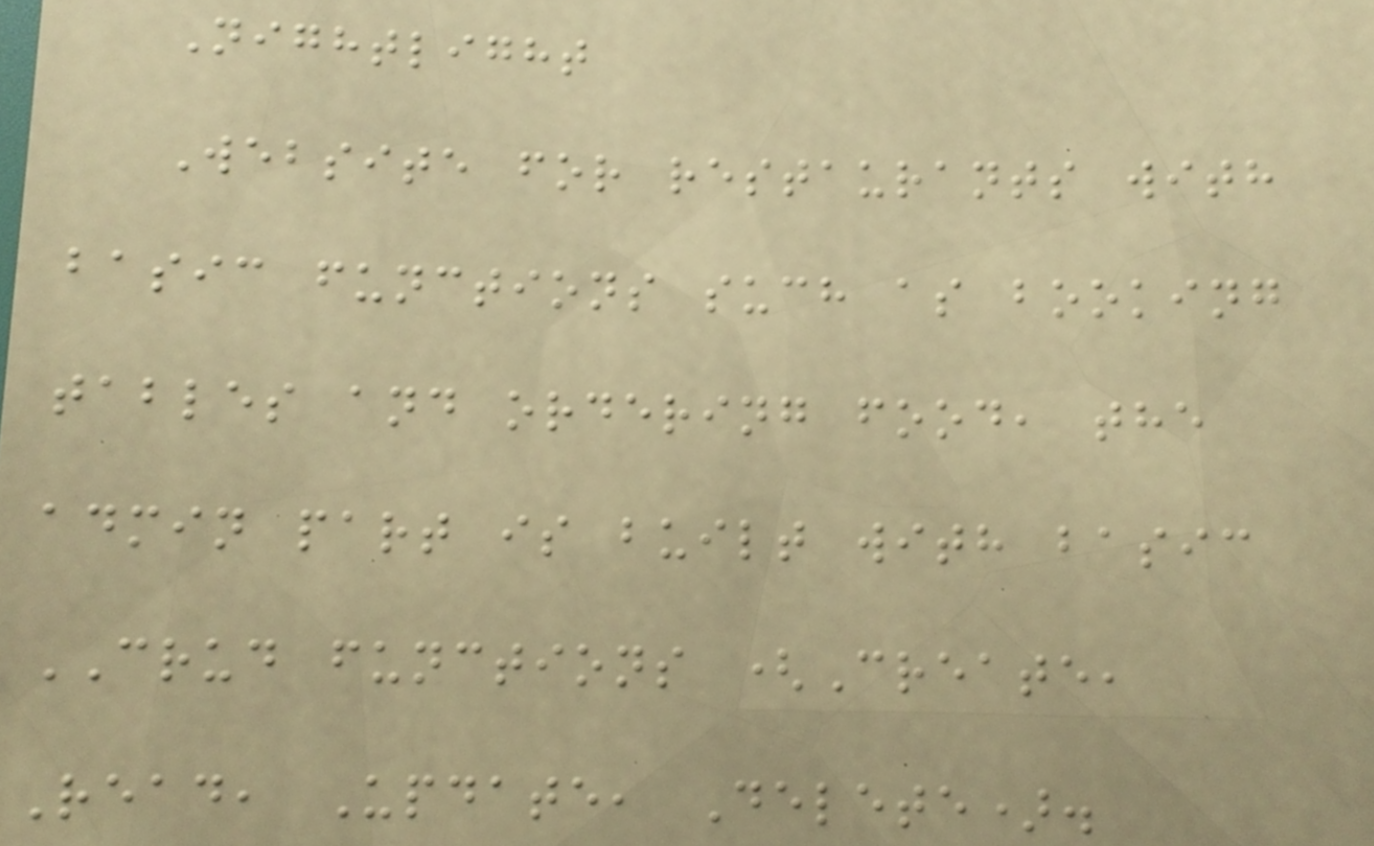Nightlight
Website for restaurants with
basic functions such as booking
tables and ordering food, the
admin part is built with basic
CRUD functions (Create,
Read, Update, Delete).
